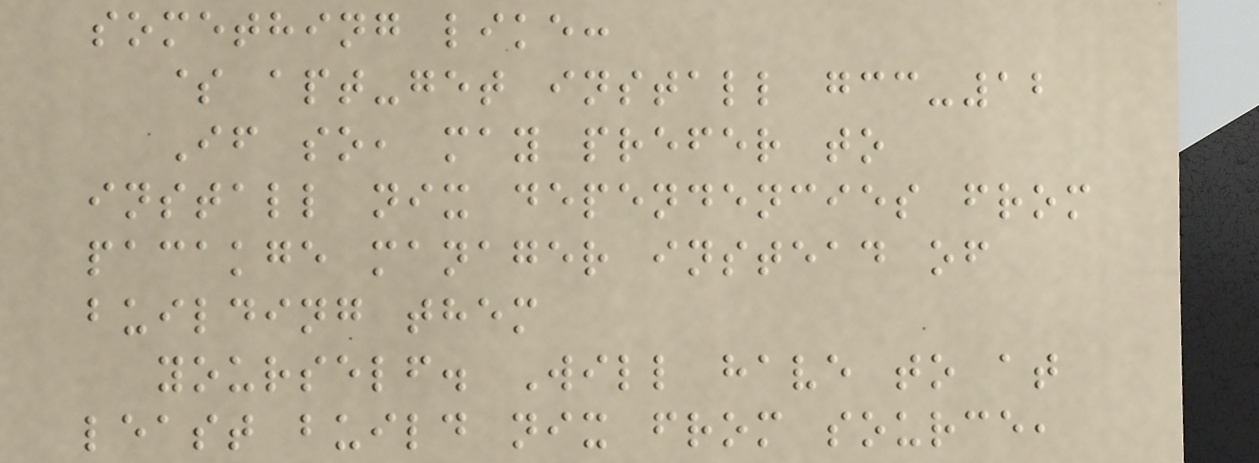something like:
$ apt-get install gcc-12
If so, may prefer to
install nix dependencies from
pacakge manager instead of
building them
yourself. Will have to at
least build nix from source,
